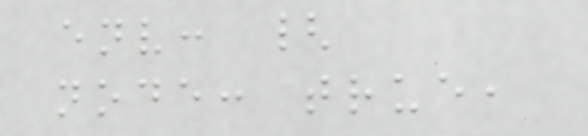env: {
node: true,
